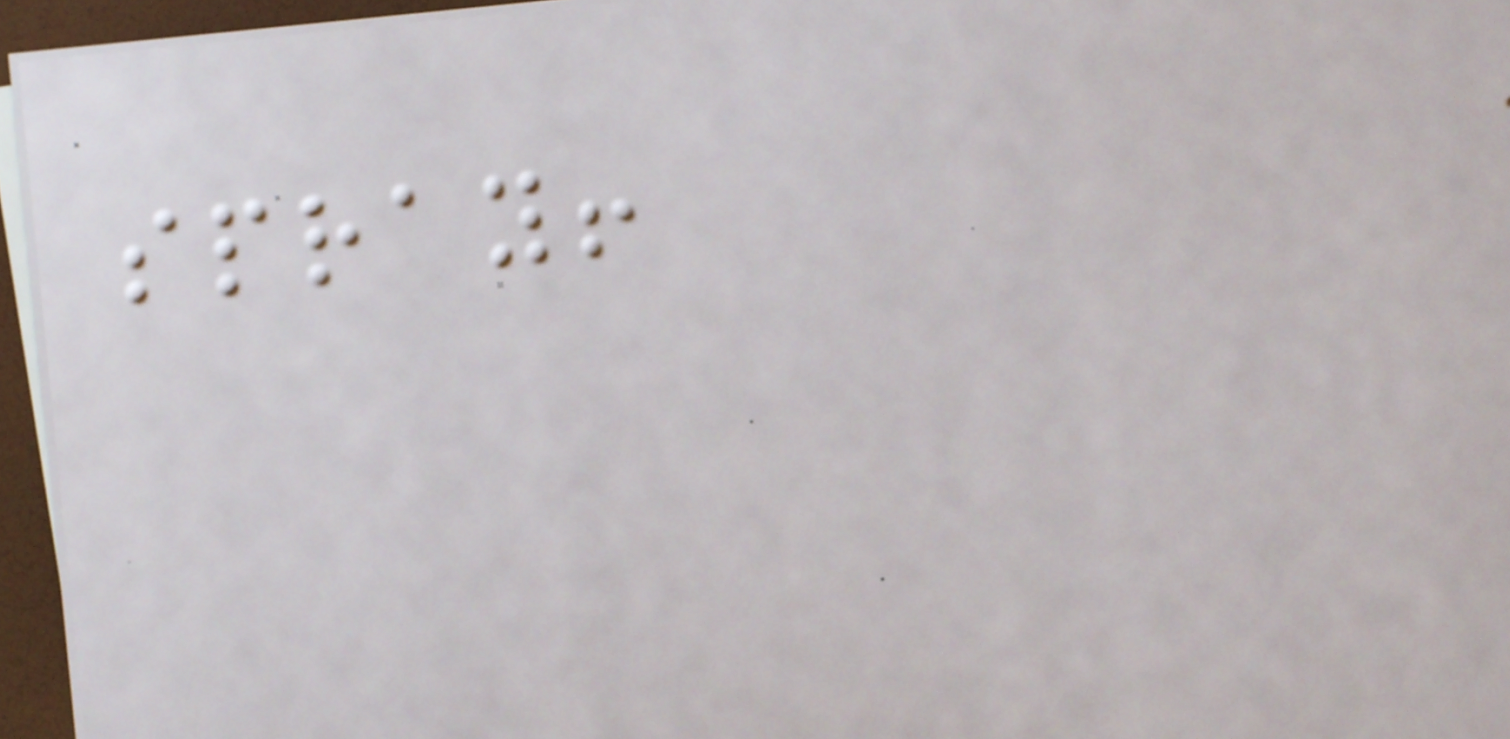spray!
